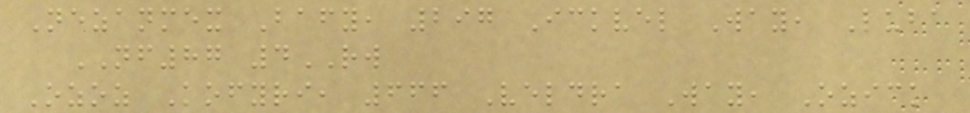Nezanmex Bafy, 297 Ickvel Way, Luba
NF87 4RW
Ozoz Kofyri, 666 Veldra Way, Ozick
